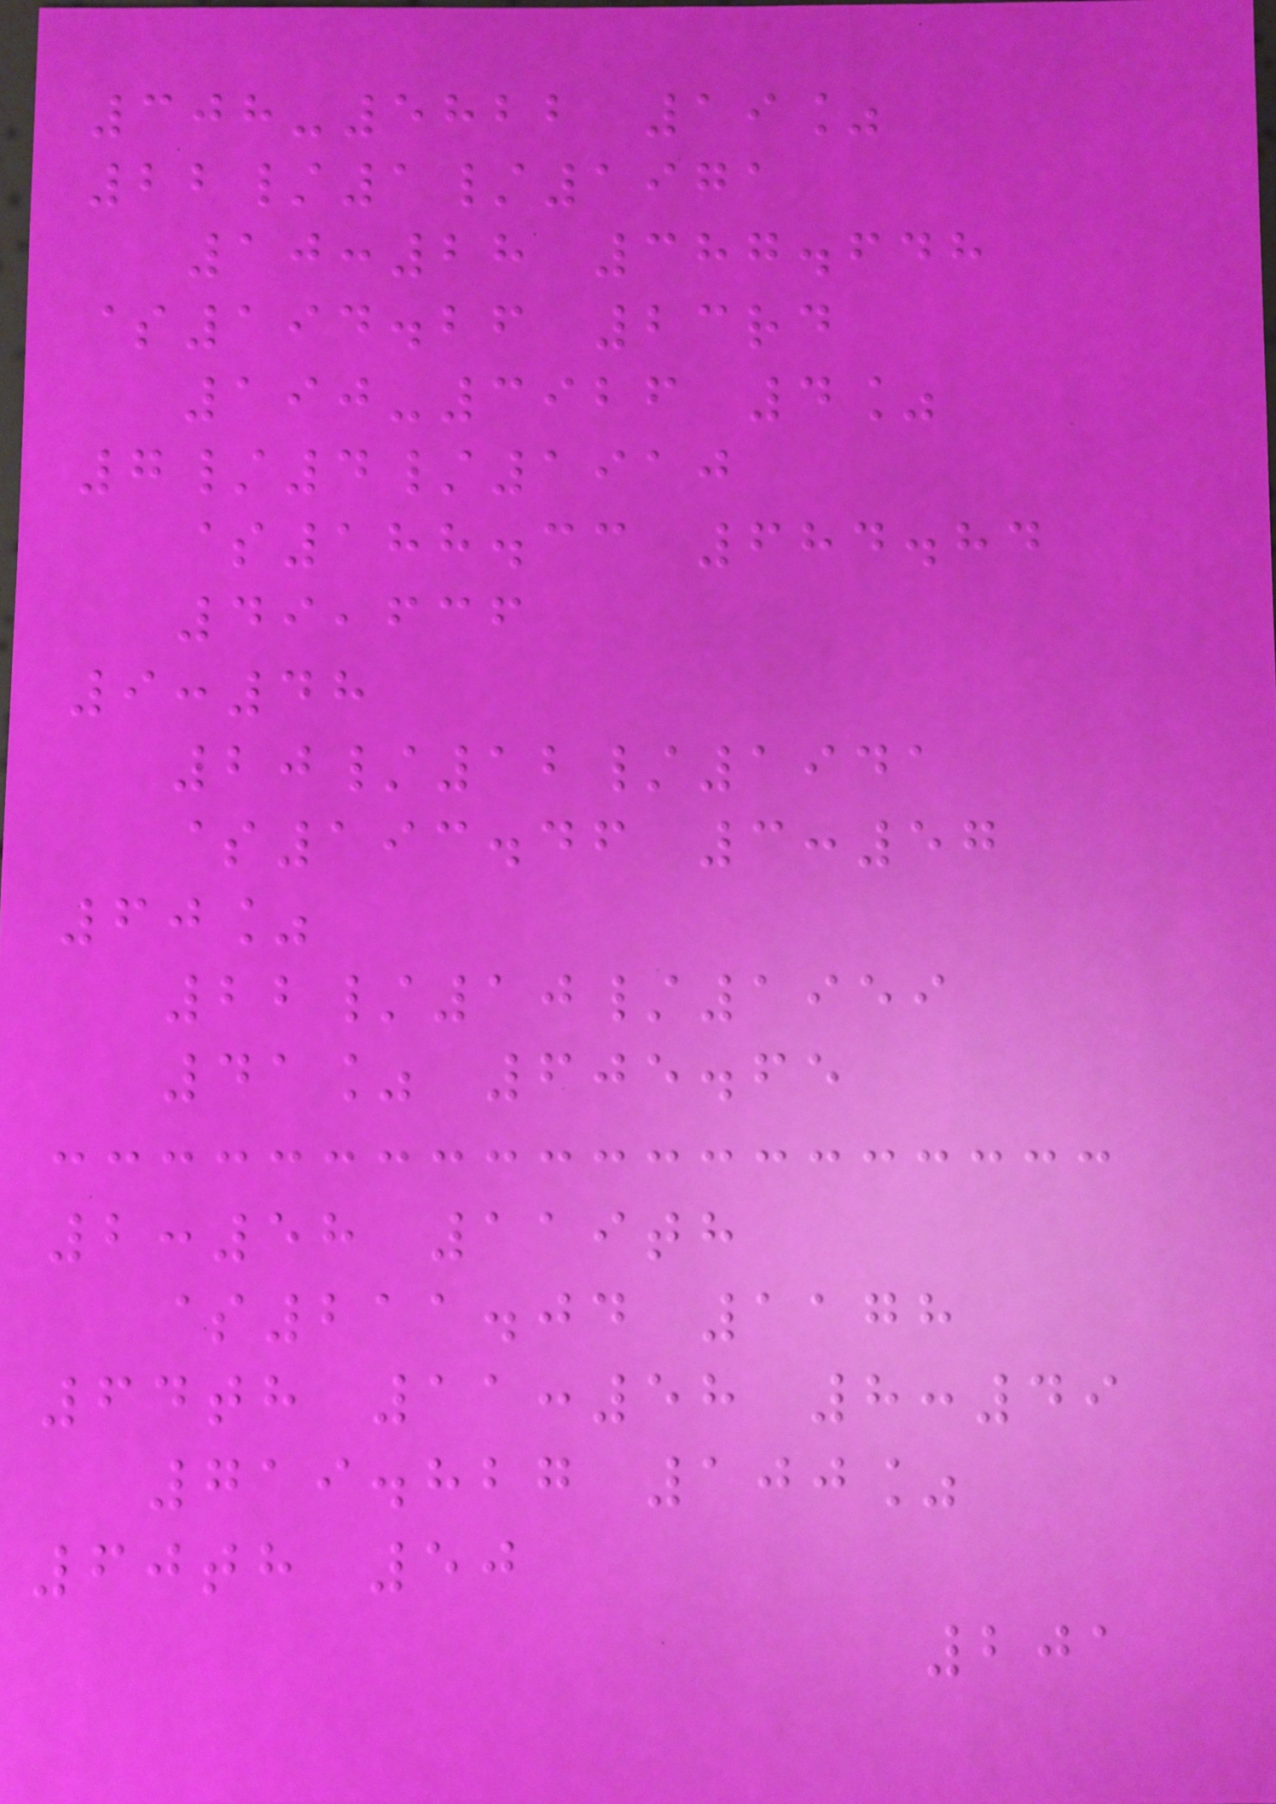308-5822 19%
22/1/1971
10:28 387.648
$194.26 23rd
190-3926 4%
7/4/1910
$188.33 684.84
49,636
9:48
20/12/1941
$193.46 3:57
60%
22/10/1959
41% 605.65
2:58 119th
$211.04 1178
64th 11:58 8:49
719.827 100%
60th 50
201
